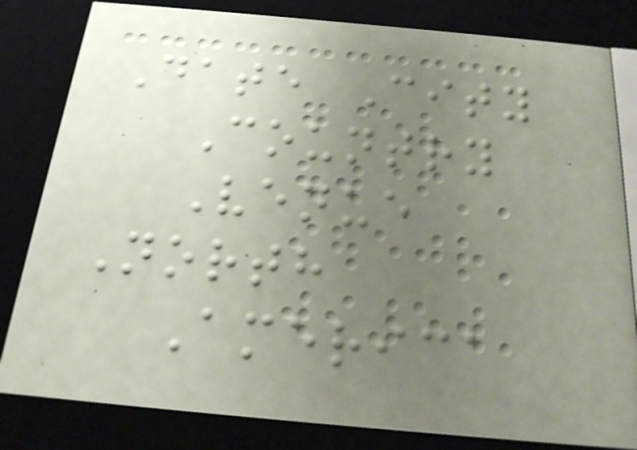Date City
Country
Venue
North
America
